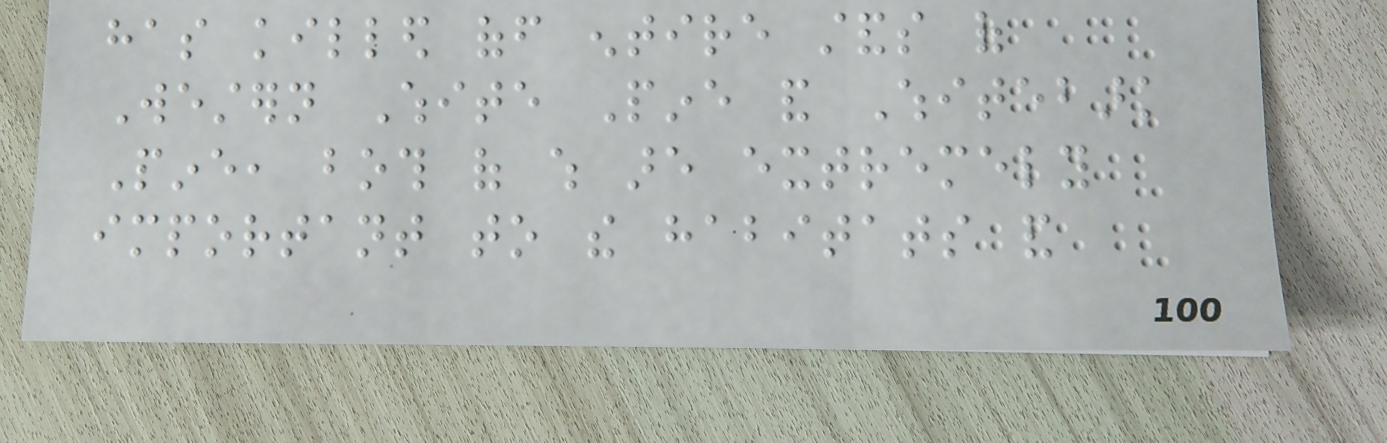has killed off entire stands of
Western White Pine and Whitebark
Pine, both of which are extremely
important to the habitats and
